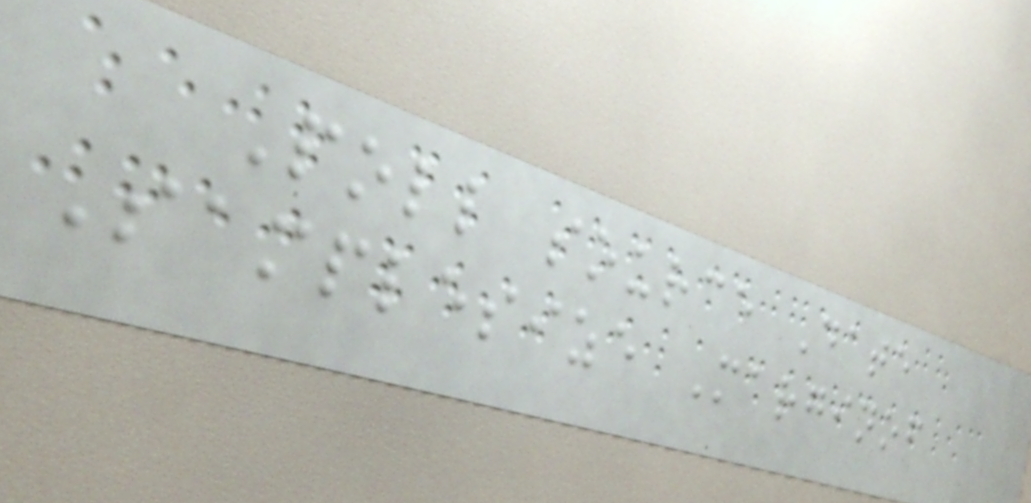Poll source Date
Samplesize Marginof
